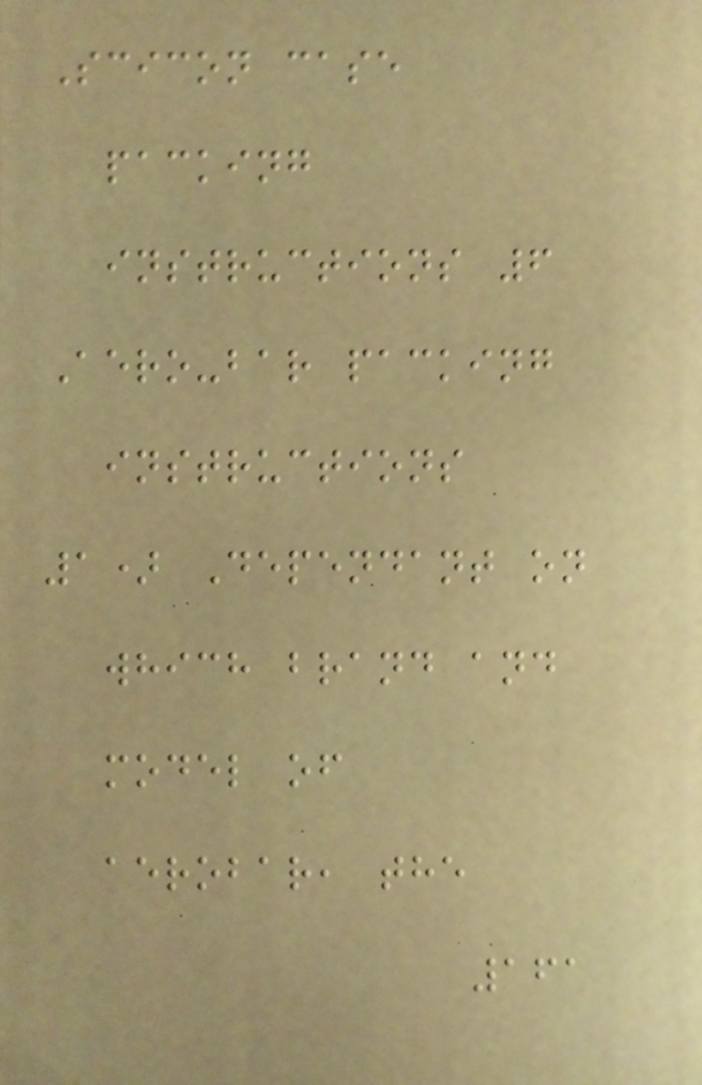Scicon case
packing
instructions 6
Aero-bar packing
instructions
1) Dependant on
which brand and
model of
aerobar, the
161
